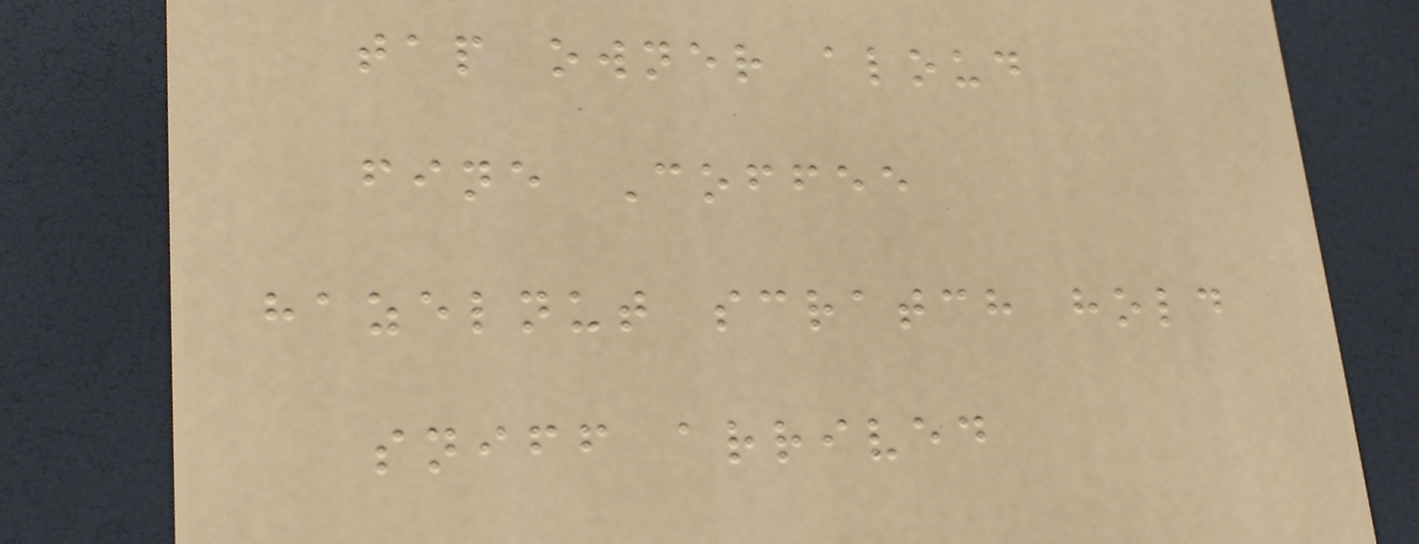tap owner aloud
fine Coffee
hazelnut scratch hold
sniff arrived
